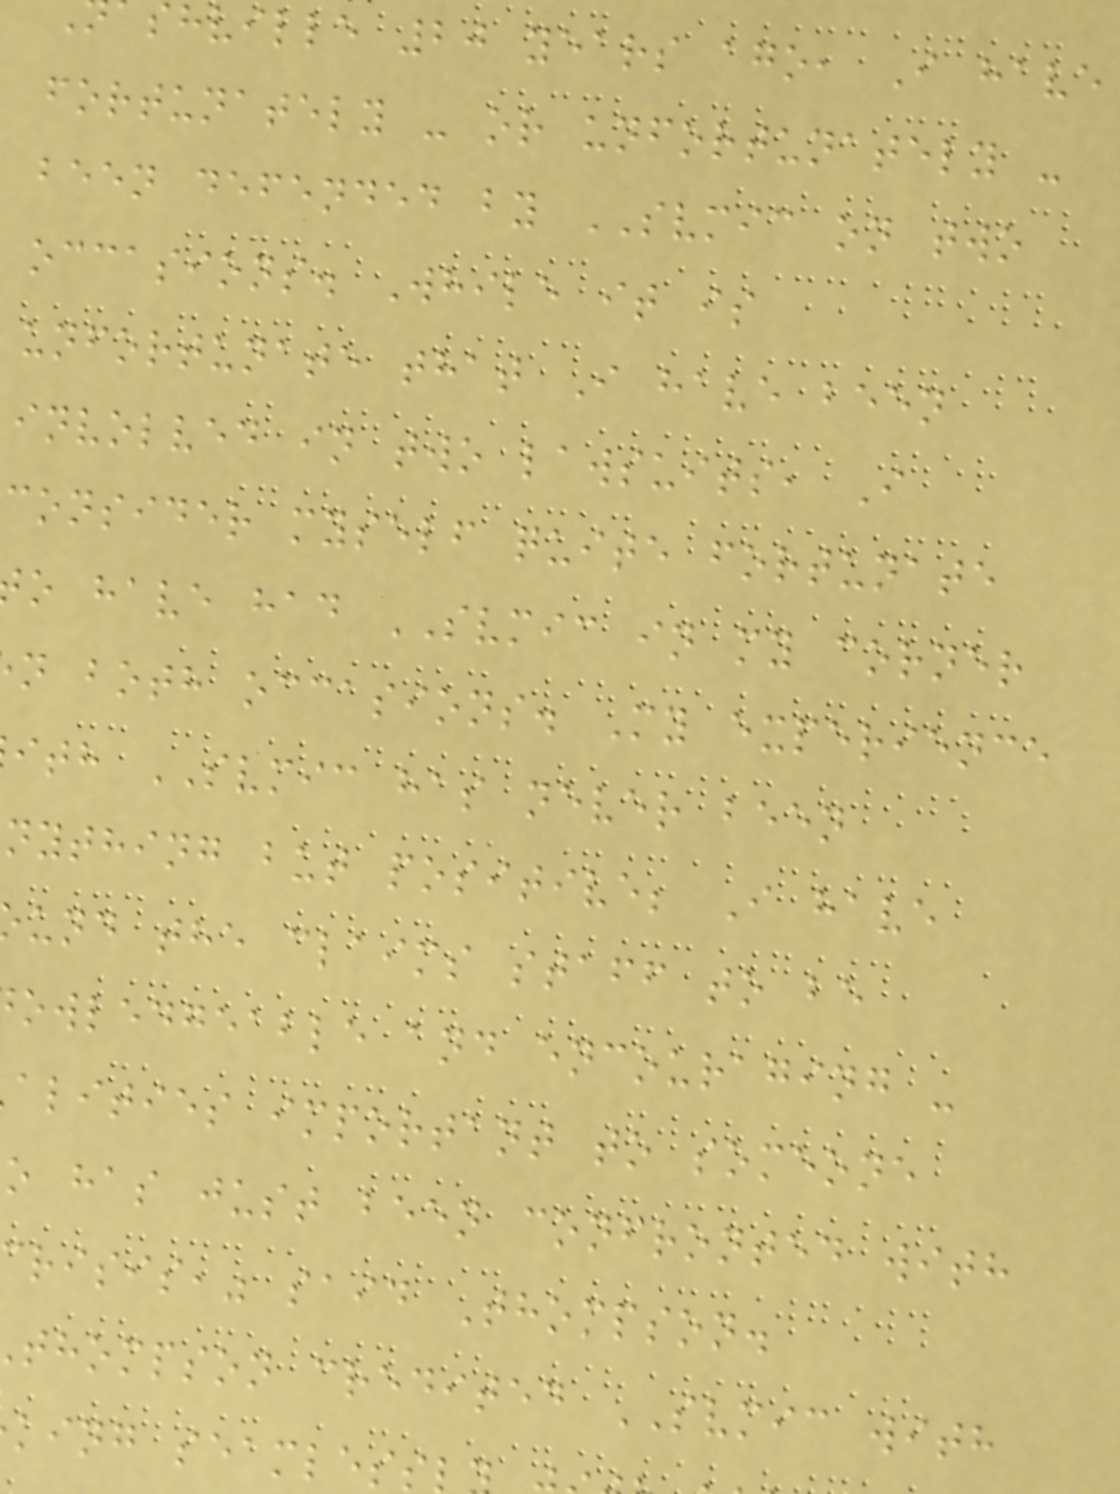shville 20 years ago, I have
fortunately - or unfortunately -
been defended by SVMIC on two
occasions. While it is
unfortunate that I have been
involved in two lawsuits, I
consider myself quite fortunate
o have had SVMIC in my corner
n both occasions. My experience
ith SVMIC has never been
nything but positive; I have
und the claims staff to be
owledgeable and encouraging -
alities important to someone
o has just been confronted with
risis," said Thompson.
thompson credited SVMIC with
king seamless
